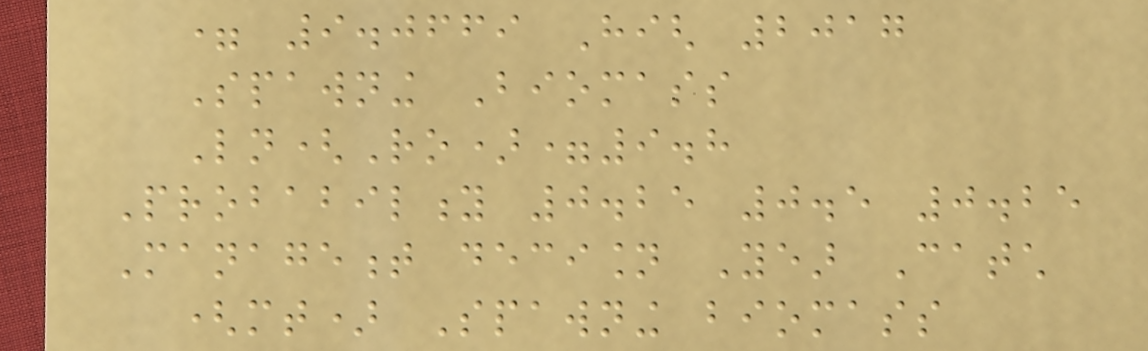= 9.0669 High 2017
Spawning Biomass
Ln(Ro)=9.8
Probability 0.25 0.5 0.25
Management decision Year Catch
(mt) Spawning biomass
